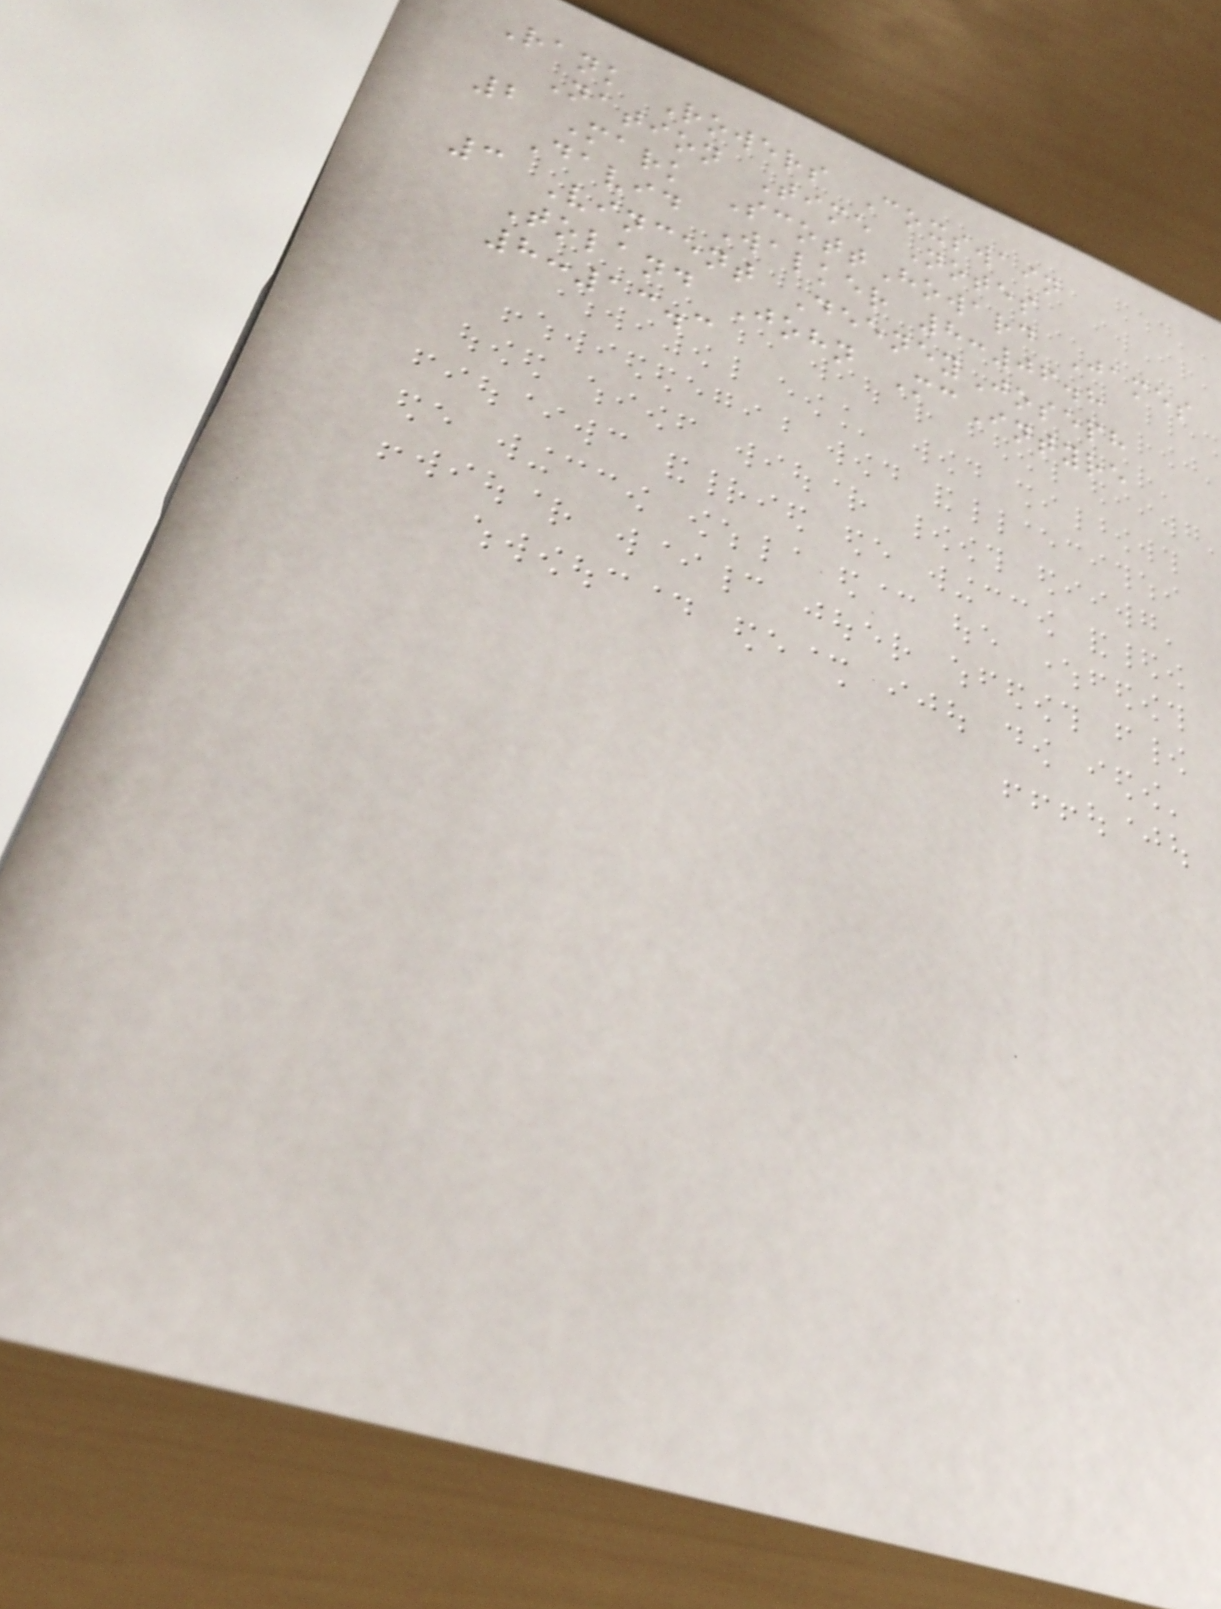Rank Rowers Coxswain
Nation Time Notes
2 Mark ScottHoward James
David Walker 8:06.8
3 Vincent DeeneyJoseph
Toland John McIntyre
8:13.3
